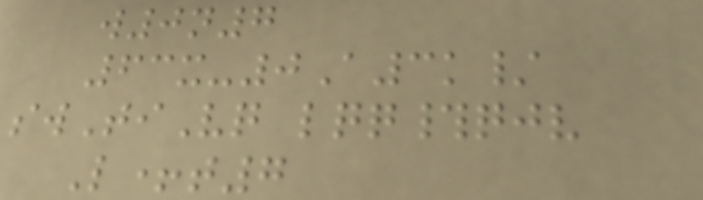w0n7
63x-0A3k/
swTiVq lqq#qjv
L+t7
